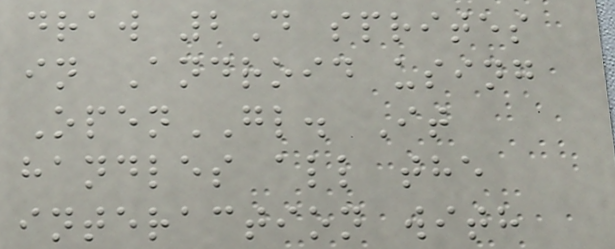draw 2D sprites
in Android using
OpenGL. It
handles all the
interaction with
